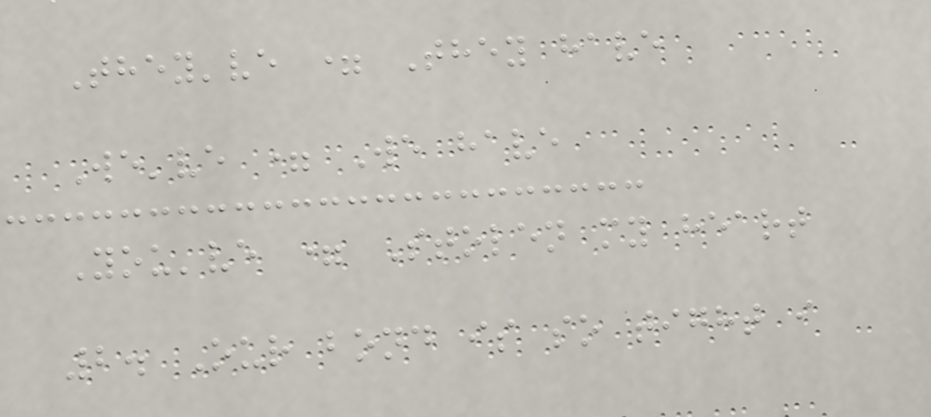They've = They have
We've = We have
You've = Stolen my heart
2. Our bond is so tight i
